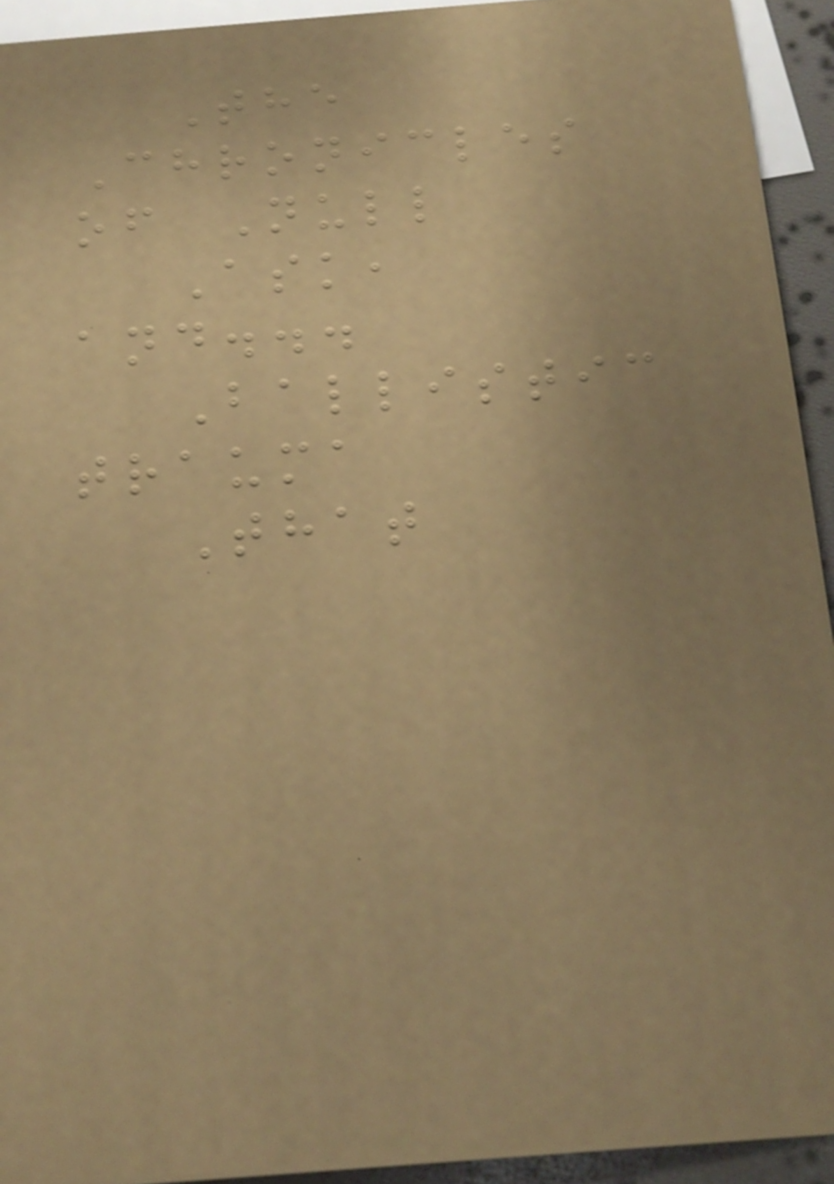The
Chronicles
of Null
Ask,
and...
Ballistic
trauma
That
